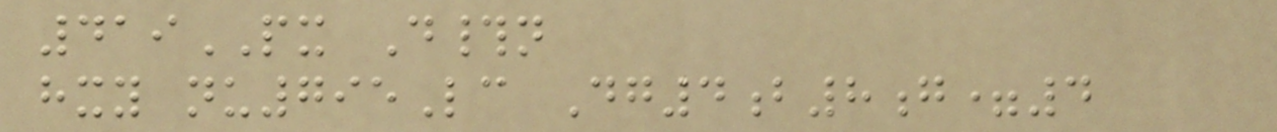419PX D#n
hxy nu795Lc Dg4b8g=4
